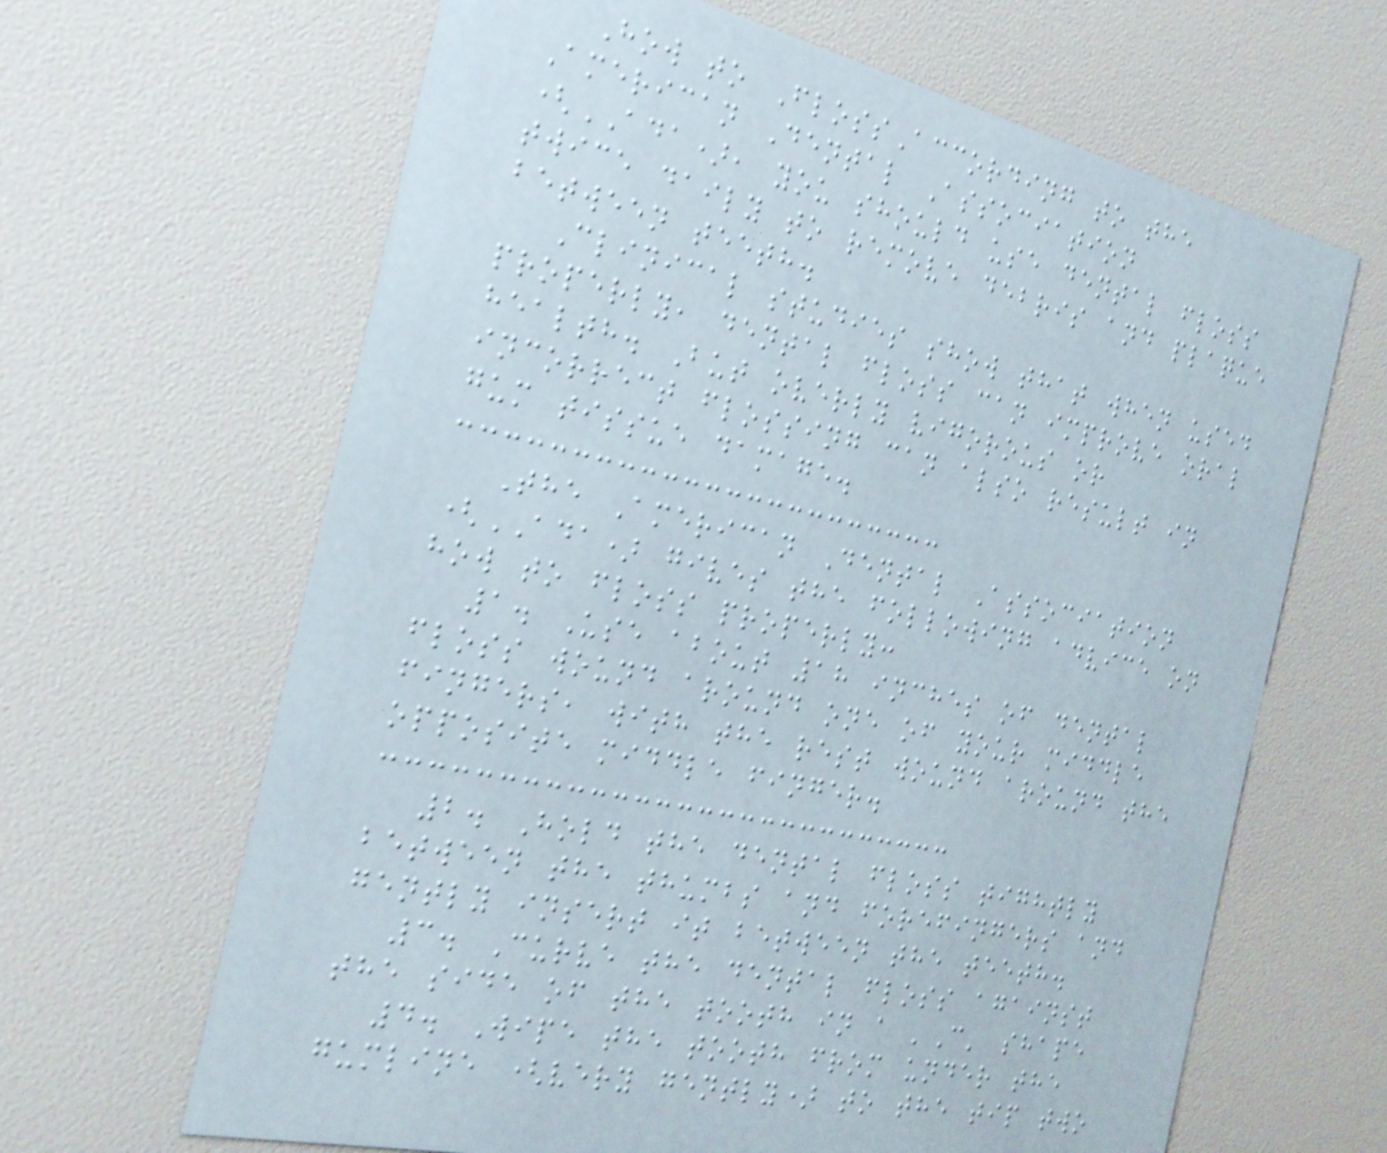How to FlossAccording to the
American Dental Association
(ADA), you should use dental floss
twice daily to remove debris and plaque
between teeth.
Clinical studies show that when used
properly, dental floss can improve oral
health. But overly vigorous or
incorrect flossing can also result in
gum tissue damage.
The American Dental Association
(ADA) gives the following advice on
how to floss properly:
1. Use about 18 inches of dental
floss wound around one of your middle
fingers, with the rest wound around the
opposite middle finger.
2. Hold the dental floss tightly
between the thumbs and forefingers and
gently insert it between the teeth.
3. Curve the dental floss against
the side of the tooth in a 'C' shape
4. Wipe the tooth from under the
gumline (very gently) to the tip two
